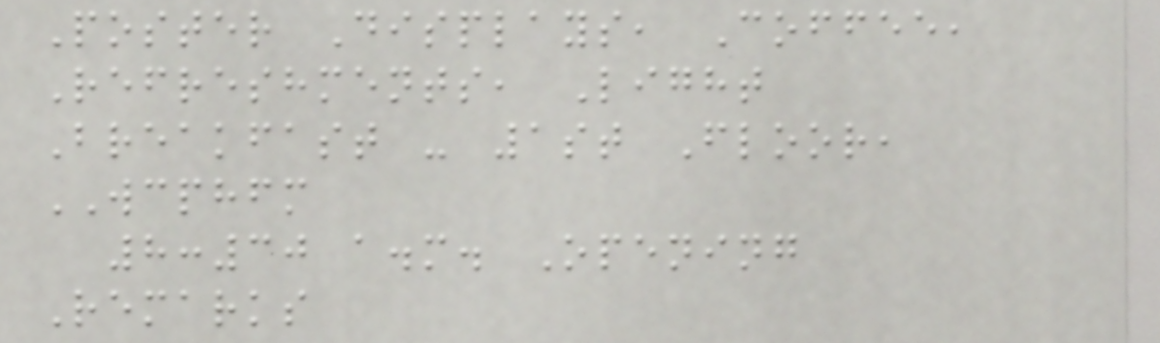Poster Displays, Coffee,
Refreshments, Light
Breakfast - 1st Floor,
WCPHFM
8:30 a.m. Opening
Remarks
